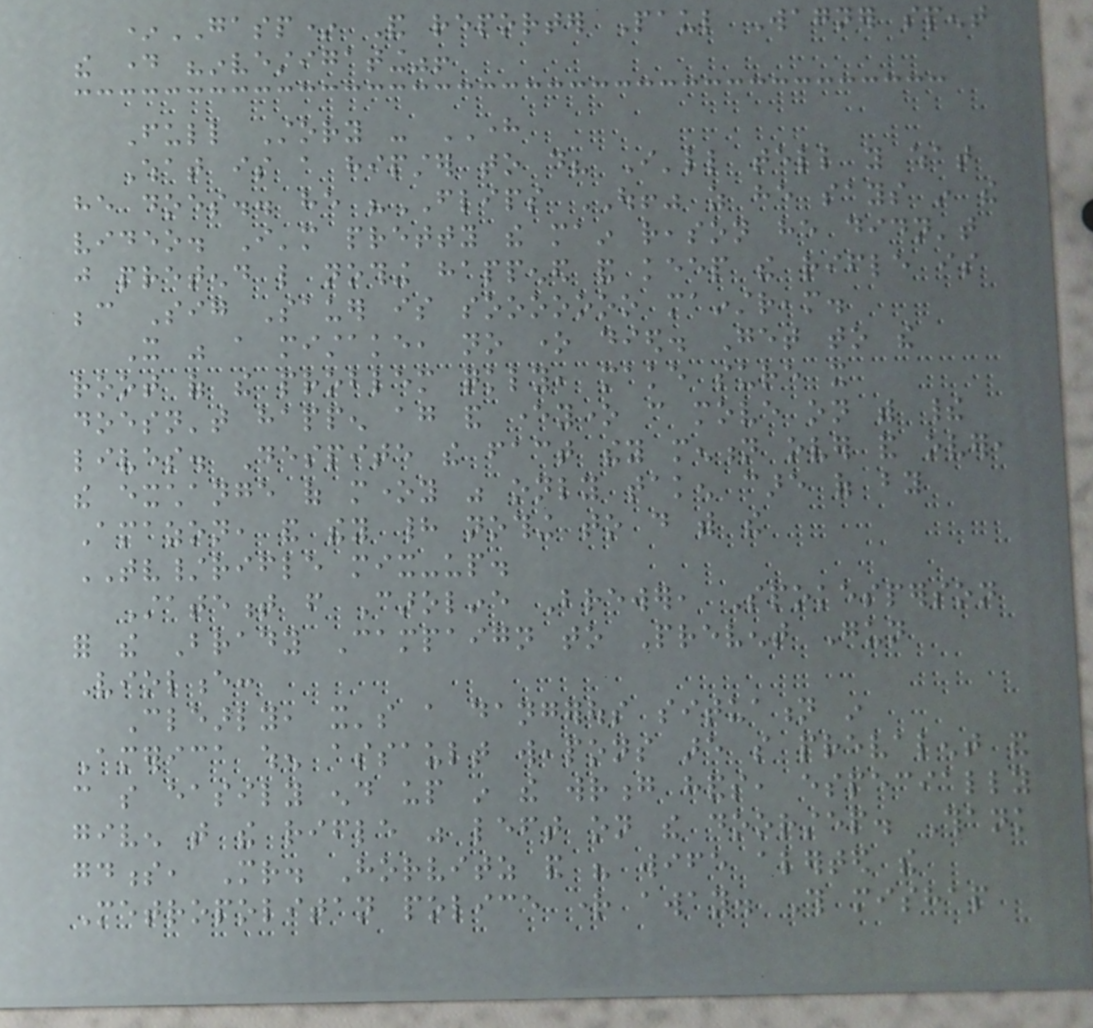*GASP* And reporter Paul Wagner spent
the day "investigating"!
Full Story - HERE
What is a hipster to do? I'll tell you what
he does.. he "FLIPS OUT!" as he says in the
video. I'm pretty the main reason he didn't
just pretend like nothing happened and keep the rifle is
because Sig Sauer is sooooooo mainstream.
It was a mistake, no one died. Get to the
root of the problem quickly, make sure it
doesn't happen again and everyone can move on with their
lives. Despite the fact they mention over and over,
the exchange of money was only taken care of by
Amazon, and they had nothing to do with the
TV/rifle mix-up.
Statement from Caroline Brewer, Spokesperson
for the Brady Campaign to Prevent Gun
Violence:
Clearly, it's a dangerous situation in
America when assault weapons are so prevalent and
can so easily end up in the wrong hands, especially
given that the rifle was left on the doorstep. Thank
goodness, Mr. Horvitz and his wife alerted the
Metropolitan police right away. This mishap
